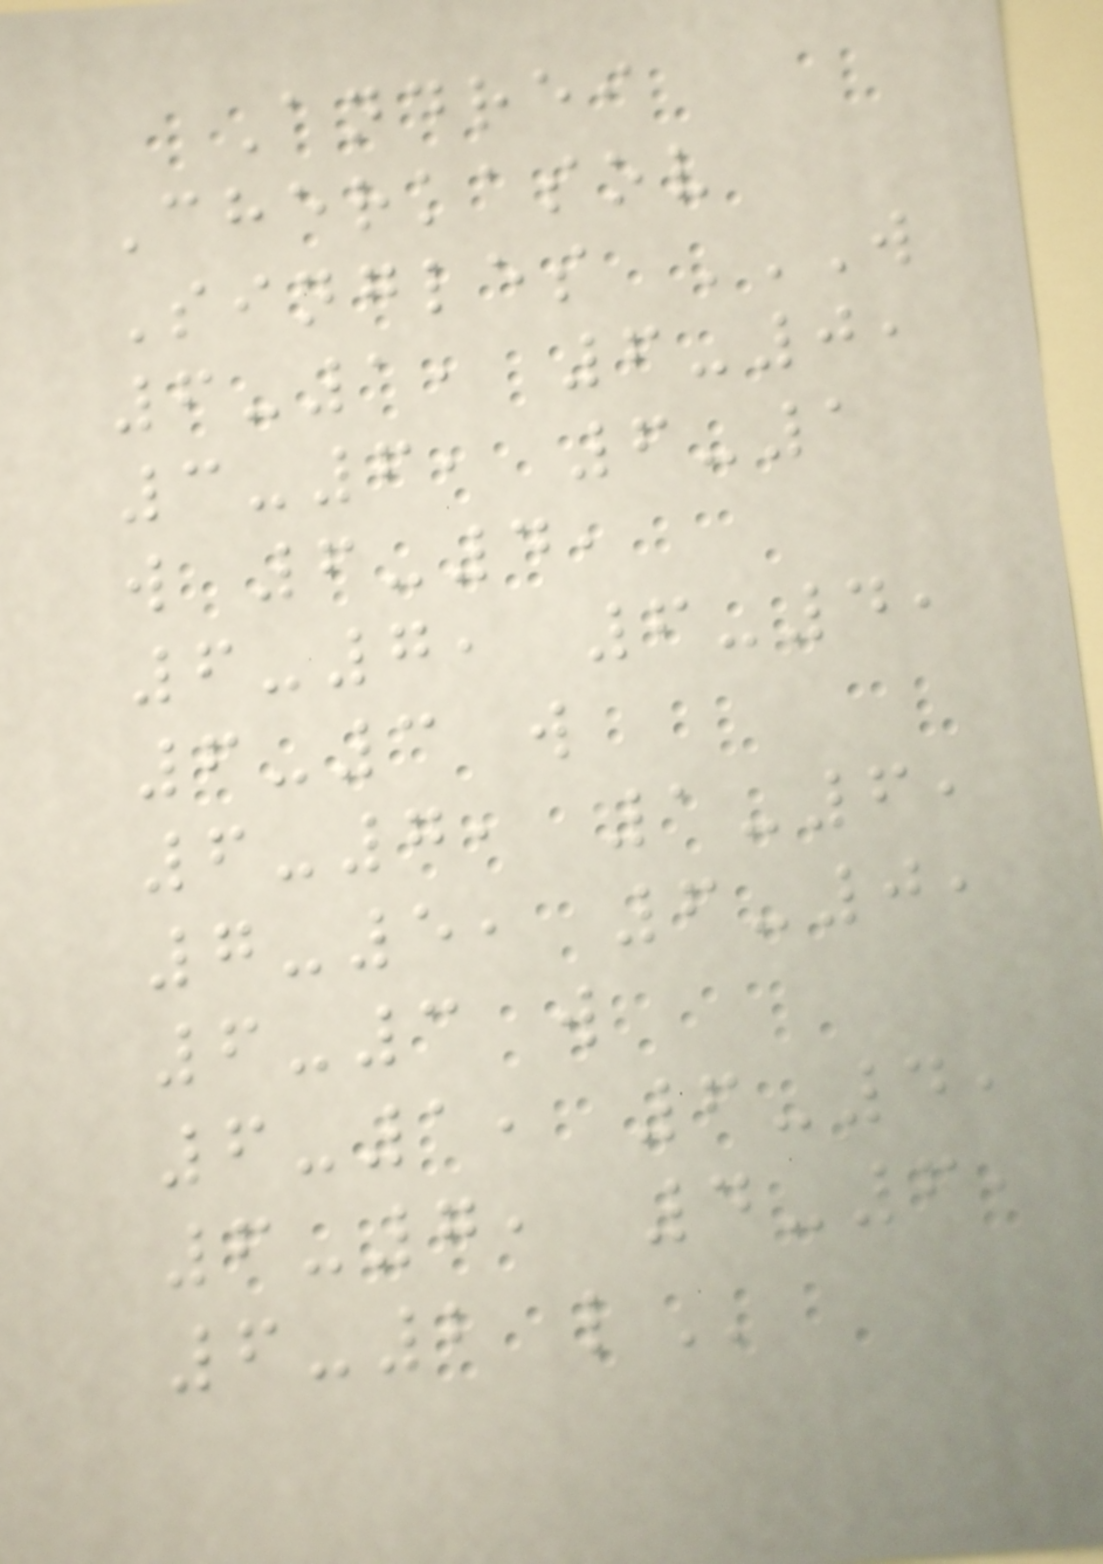Andrei
Cherkasov
Singles W
6-1, 6-0,
3-6, 6-1
W 6-4,
6-7, 6-4,
6-3 W
6-7, 1-6,
7-5, 6-0,
6-3 W
6-1, 6-4,
6-7, 4-6,
6-2 L
